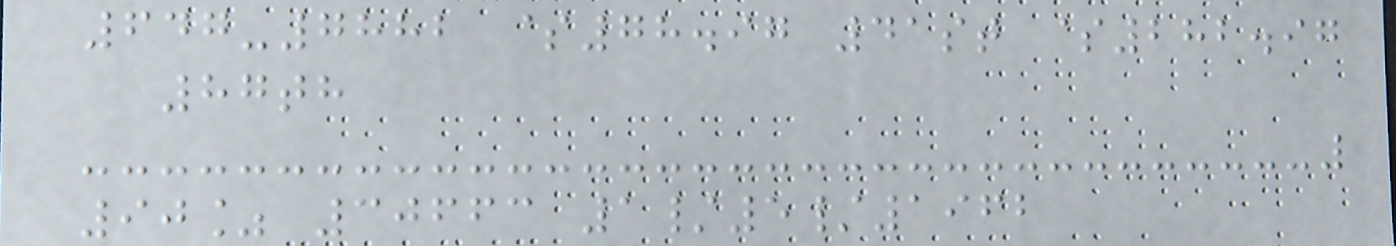647-7882 $78.97 41st $282.97
87th
90% 30663 1/5/1962
